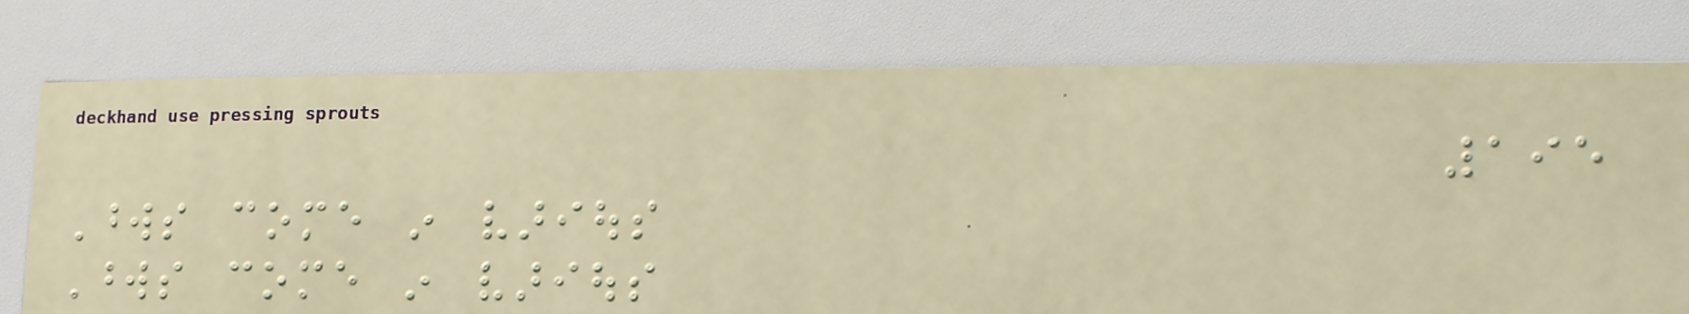195
Words come in various
Words come in various
